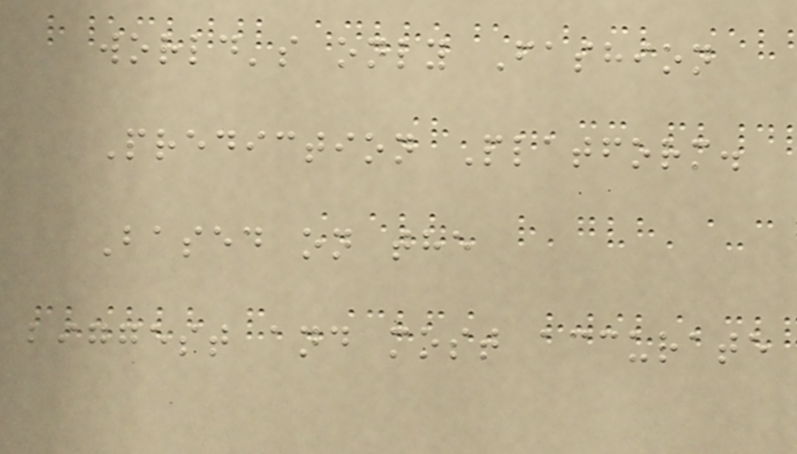world's only Fashion
Prediction Platform.
Based on the
biggest and most accurate
